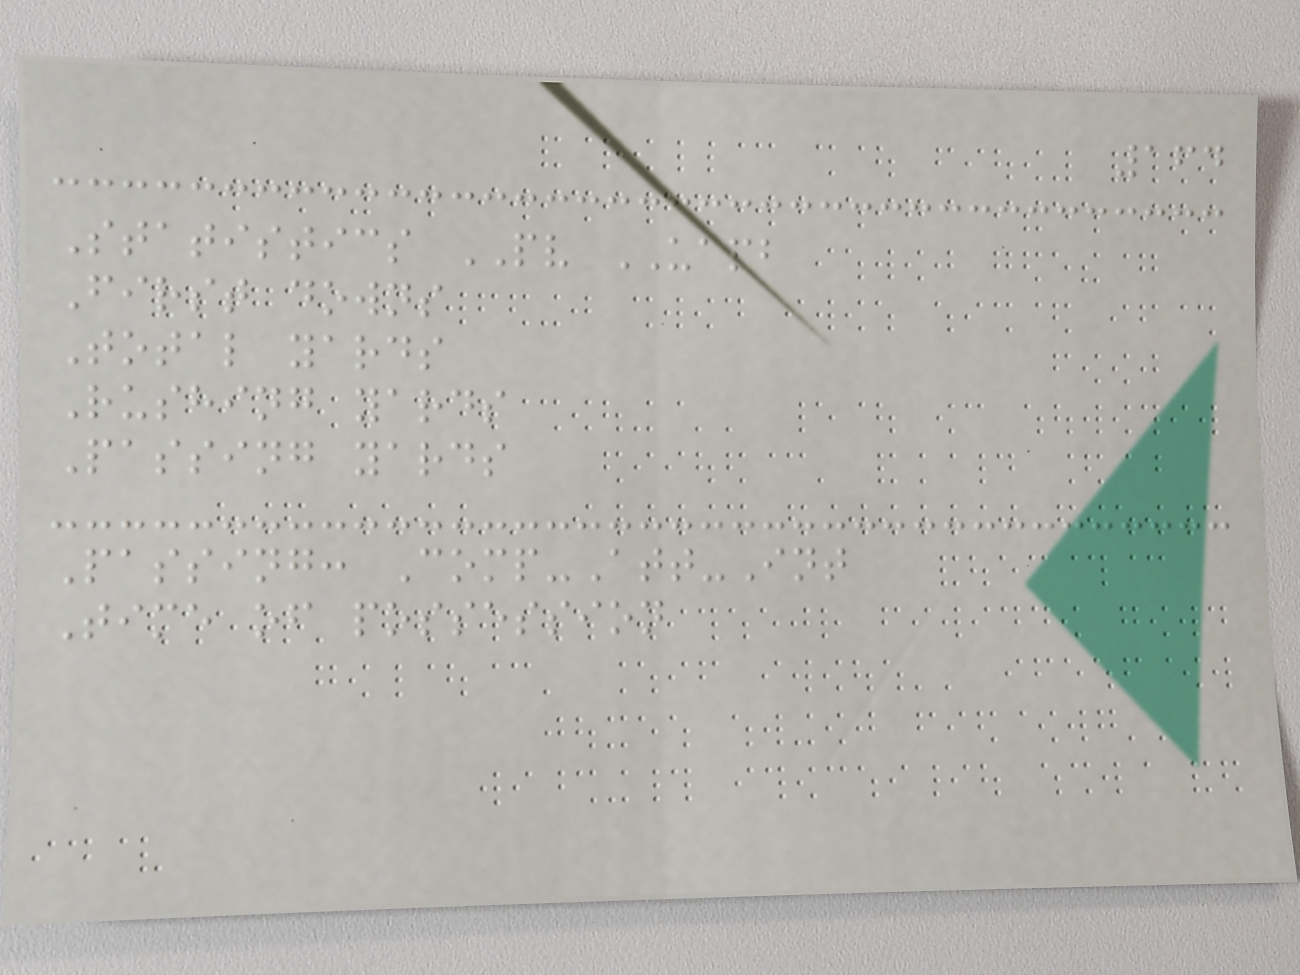164
Statistics PV UAPB
First downs
Total yards
Rushing yards
Passing yards
Passing: Comp-Att-Int
Time of possession
